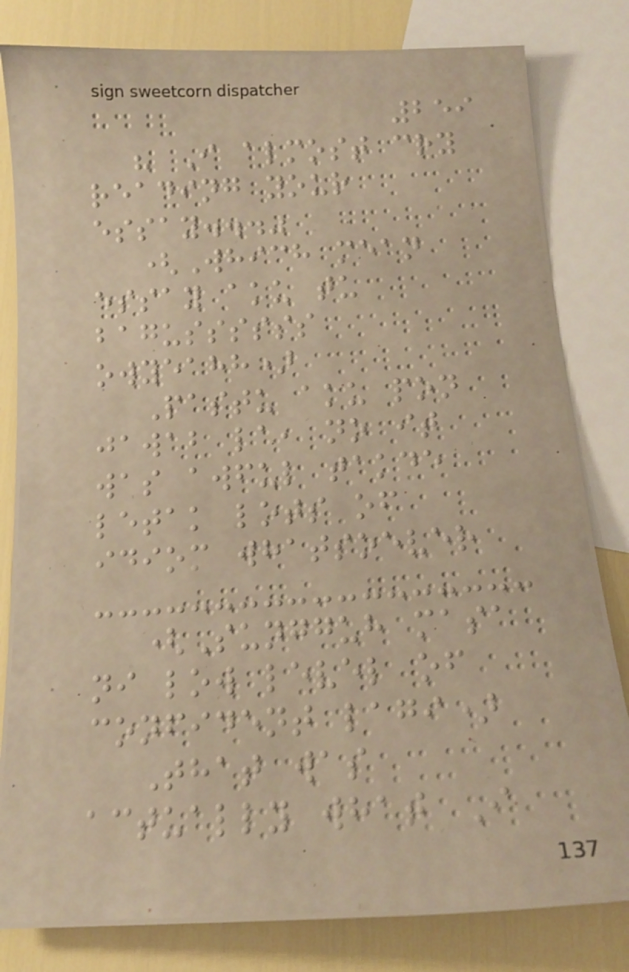259
" I almost cry
reading your
essay..."
(Which mean
essay aku tu
bagussssss
owyeahh)
Pastu aku pon
jawab la, no it
was awful takde
letak lots of
idiom whatsoever
(Sungguh masa
ni low level of
confident lagi)
That was
actually what I
